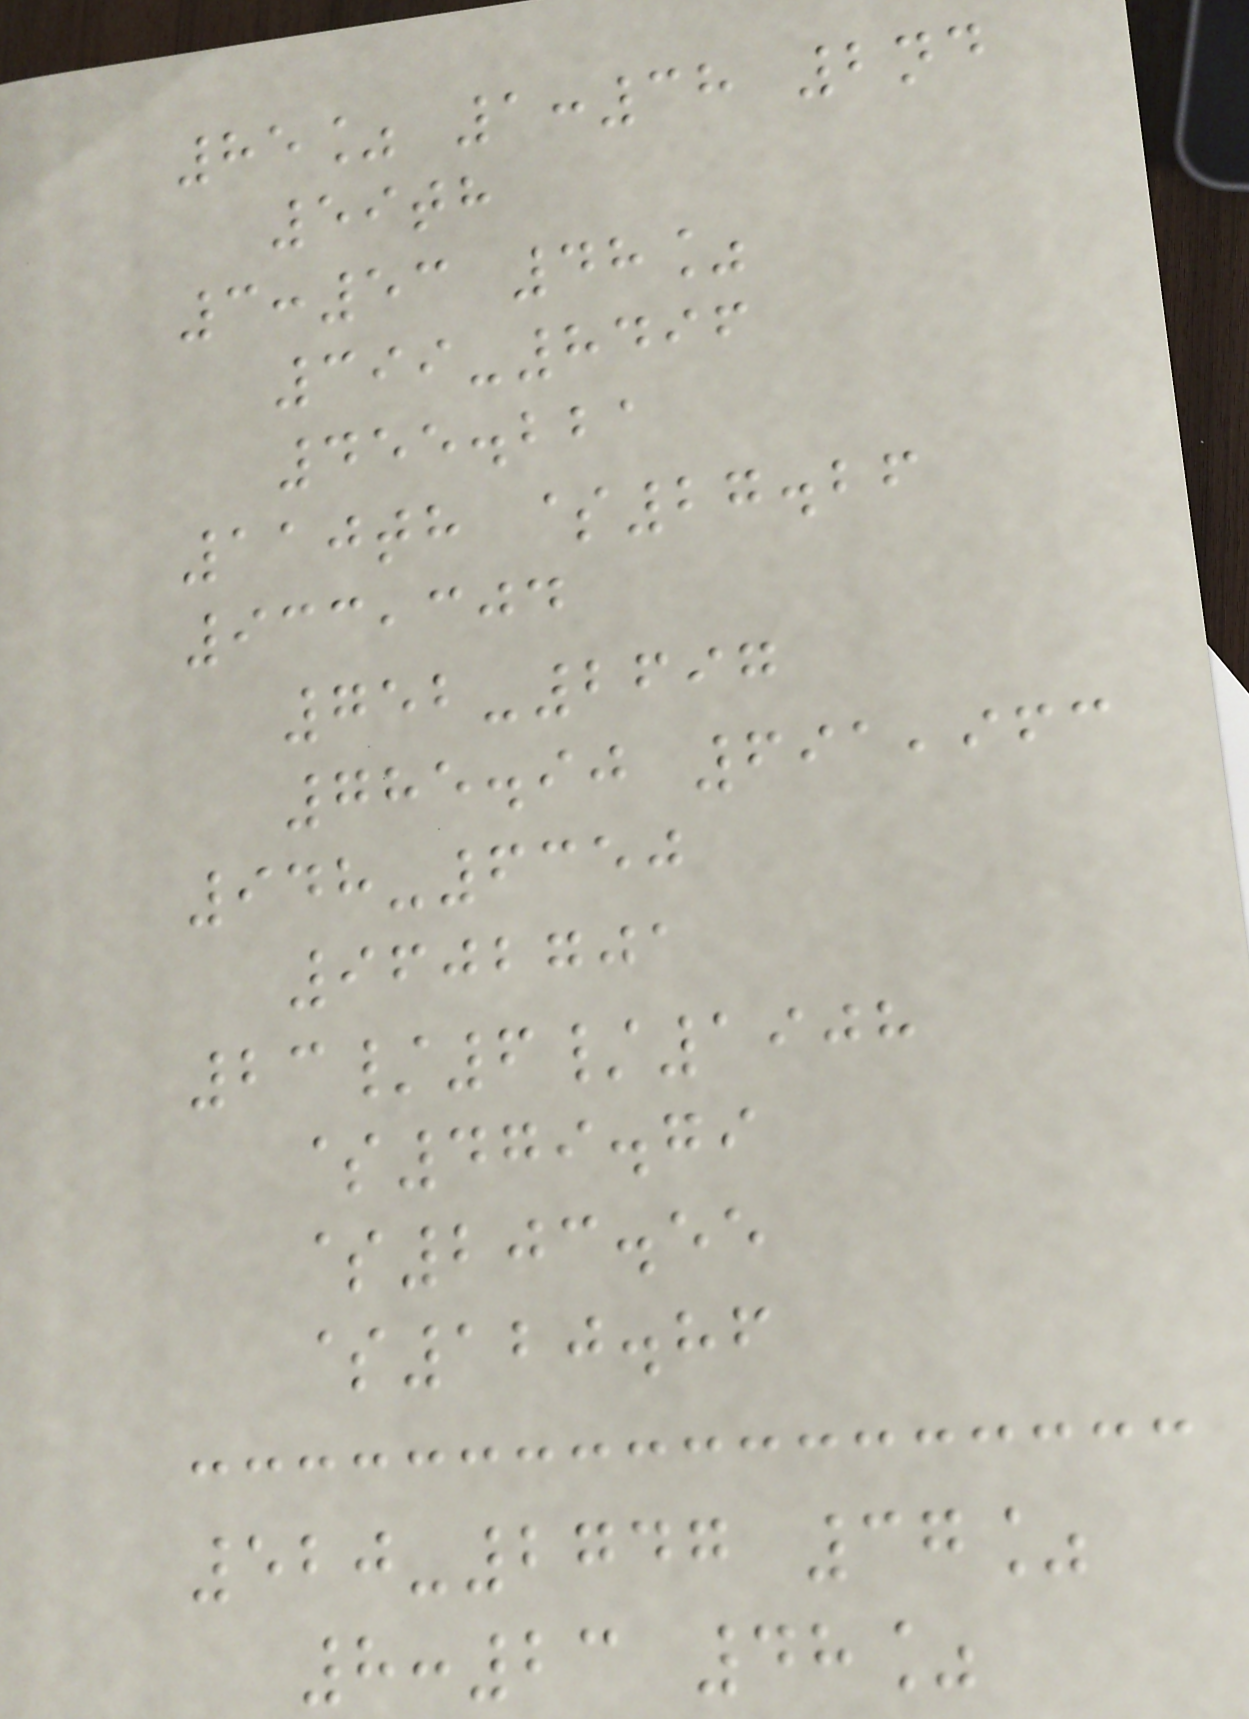85% 1:38 2nd
59th
3:53 48%
399-8496
455.221
110th $27.26
933,304
752-2697
785.90 691,963
948-6350
9602701
23/6/1908
$479.79
$203.55
$120.86
520-2747 37%
8:23 48%
